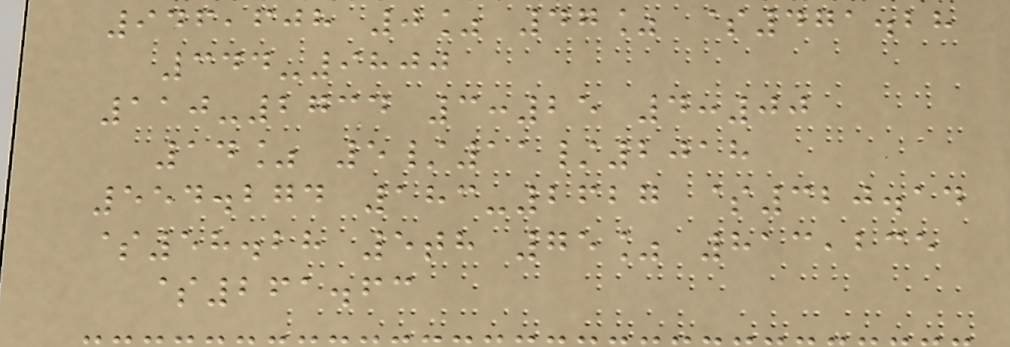946,608 0% 47% $471.28
344-9800
110-2734 3:25 4:00
14% 5/11/2018
554.274 183-2627 $320.14
$58.28 5th 75% 813,235
$261.63
